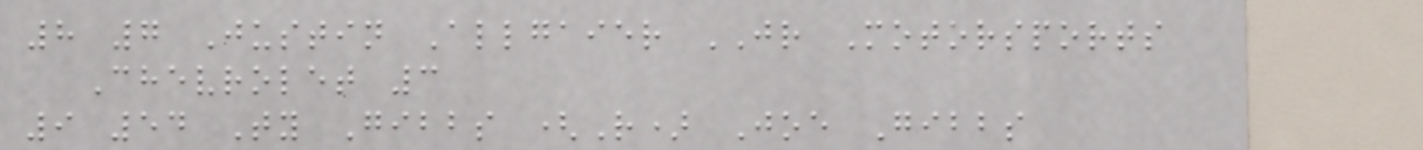8 7 Justin Allgaier JR Motorsports
Chevrolet 3
9 54 Ty Gibbs (R) Joe Gibbs
